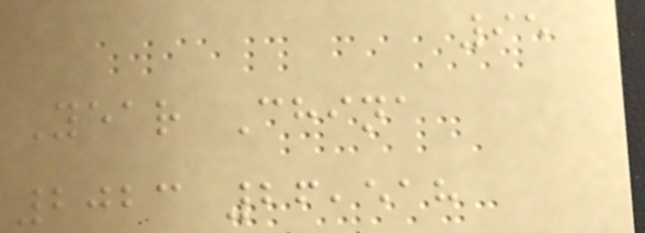95
Year China
2023 26,518
